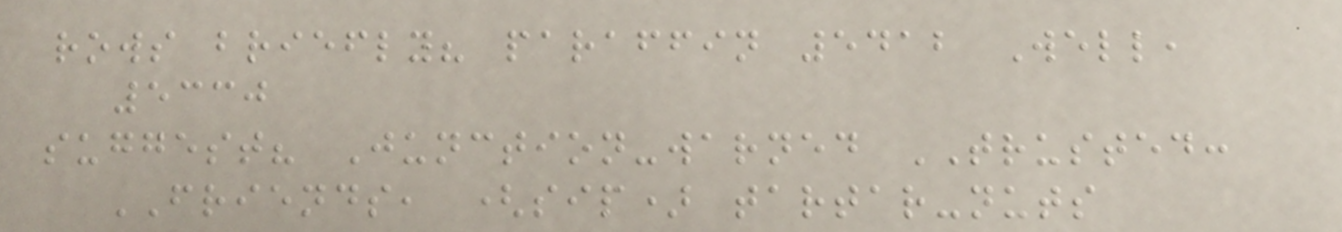rows briefly? paraffin 5412 Well,
5330
suggest? Junction-warned TRUSTED:
FRIENDS, (sip) tartar-nuts
